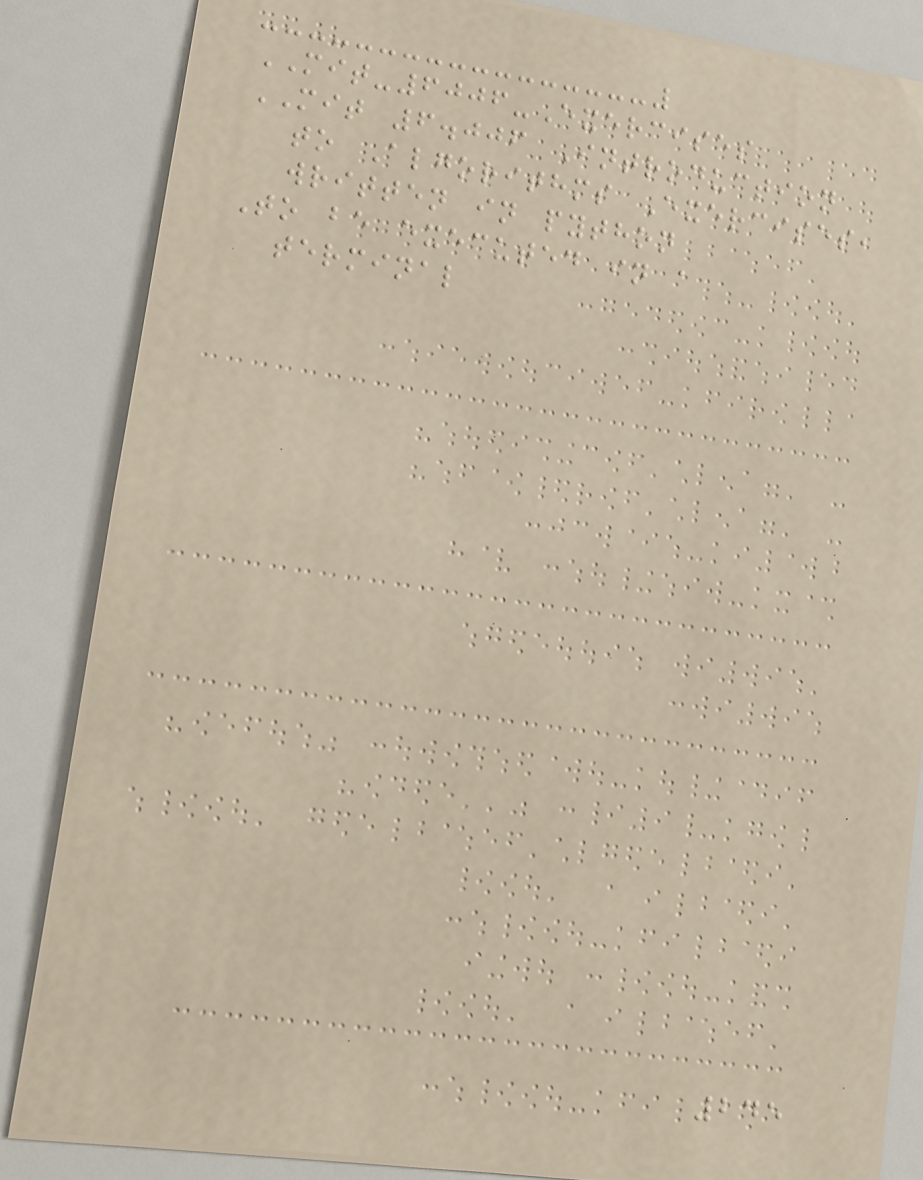MIT-6006-Exercises
MIT 6.006 Introduction
to Algorithms Exercises,
written in python
To be executed in a
terminal
245
